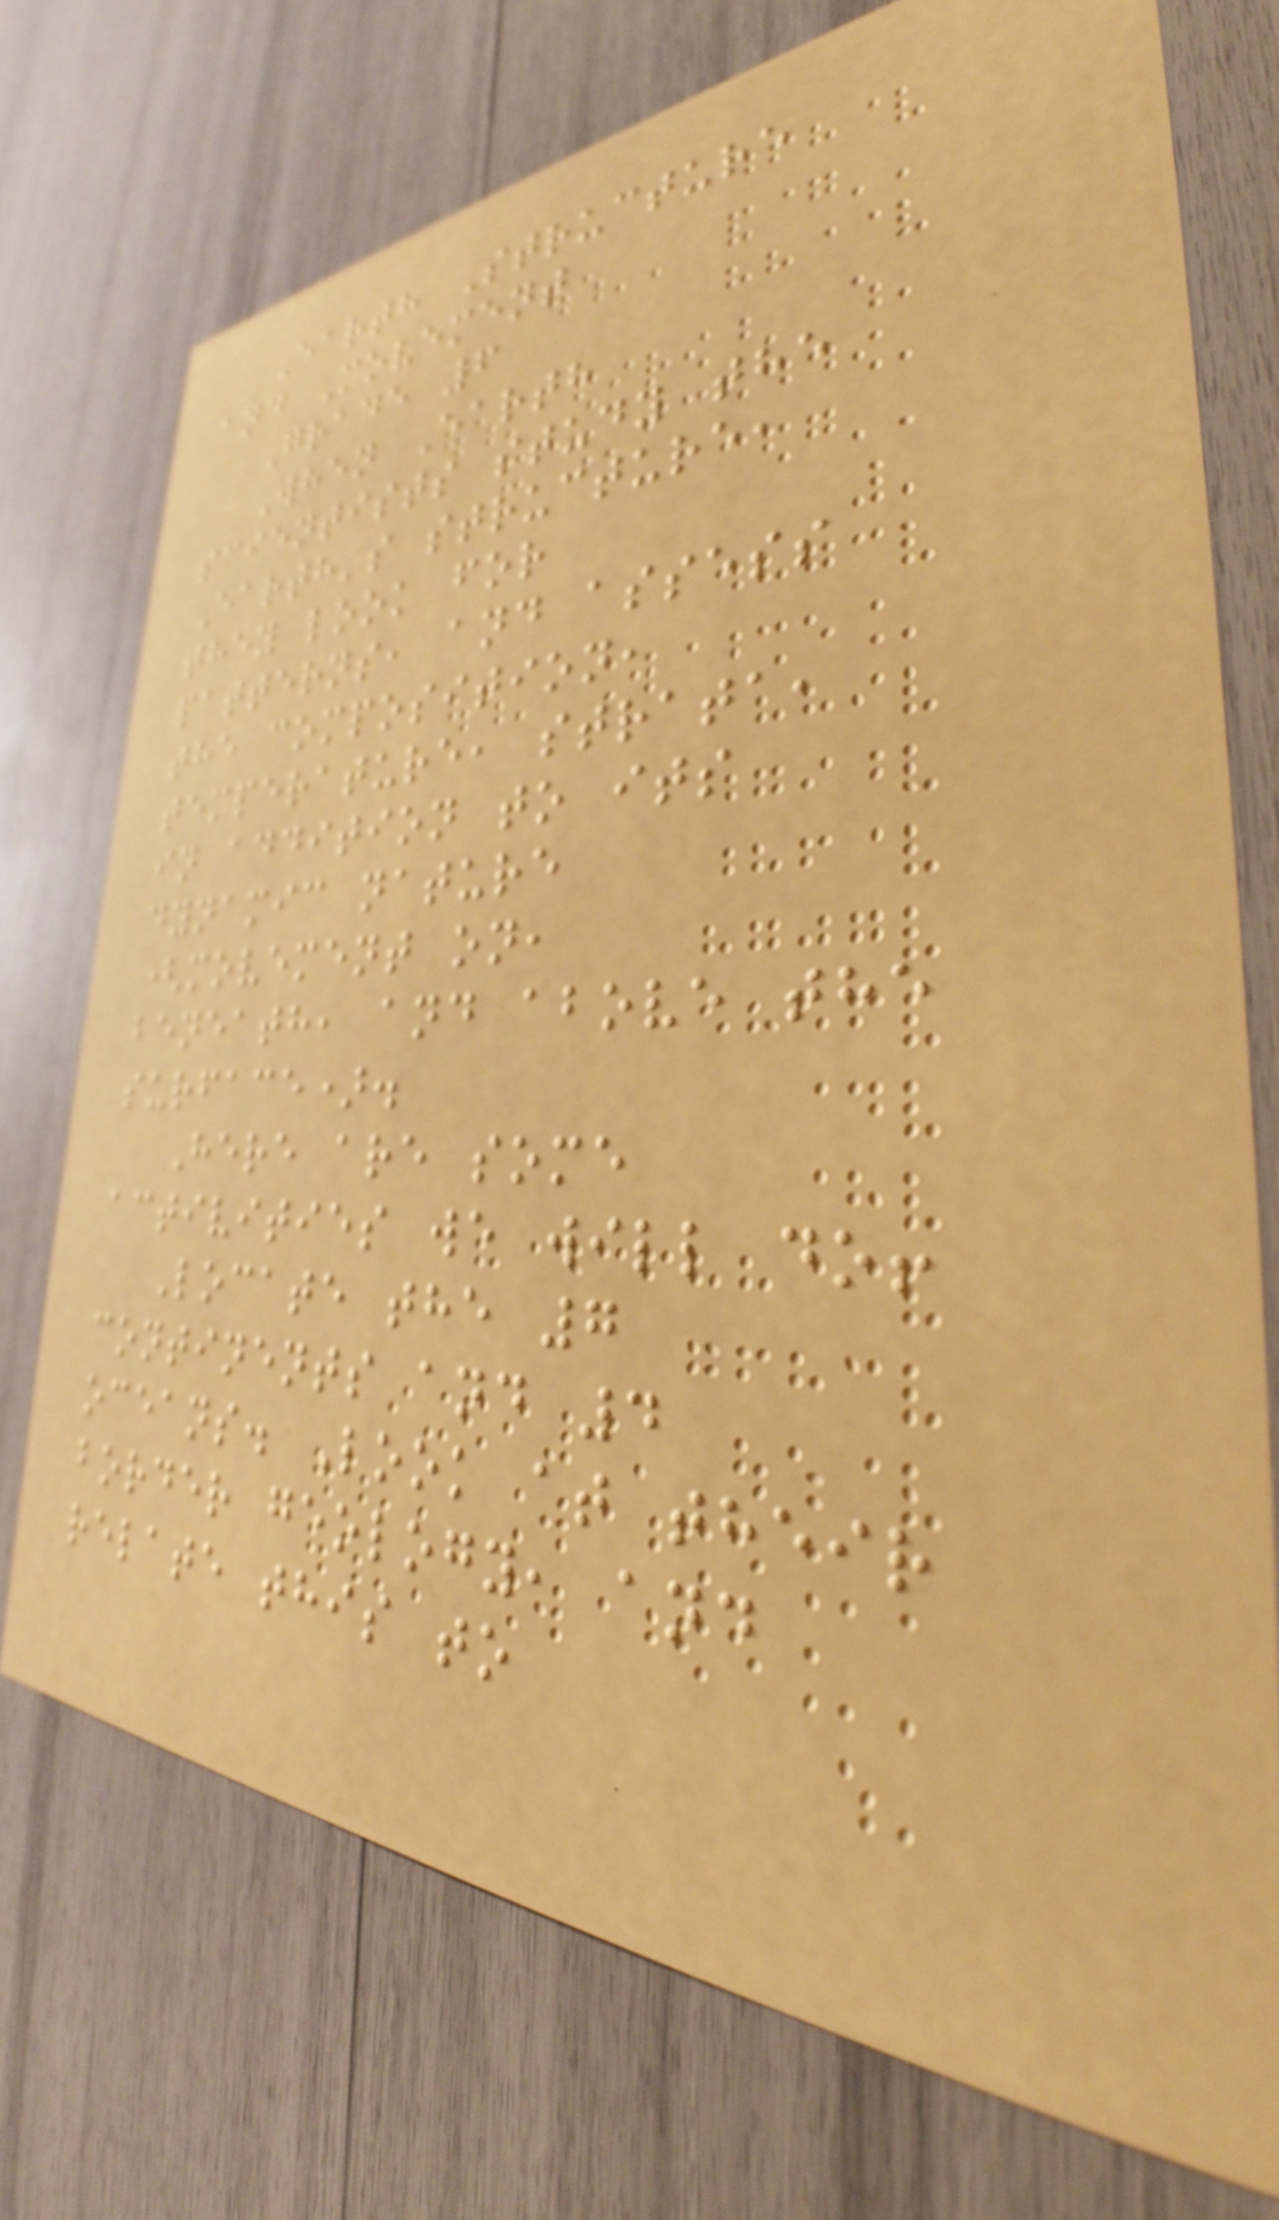Earth Structure
and Movement
Grade 6
When Earth
scientists study the
Earth's structure,
they look for
patterns, and assess
the composition,
temperature, strata,
in addition to its
dynamic nature
(movement on,
beneath, and above the
surface).
Here are some
activities we will do!
Locate the 7
continents and 4
oceans. Look at their
border geology, and
relate this to
